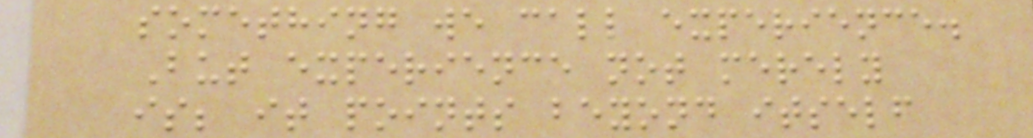something we call experience.
But experience not merely
is; it points beyond itself
